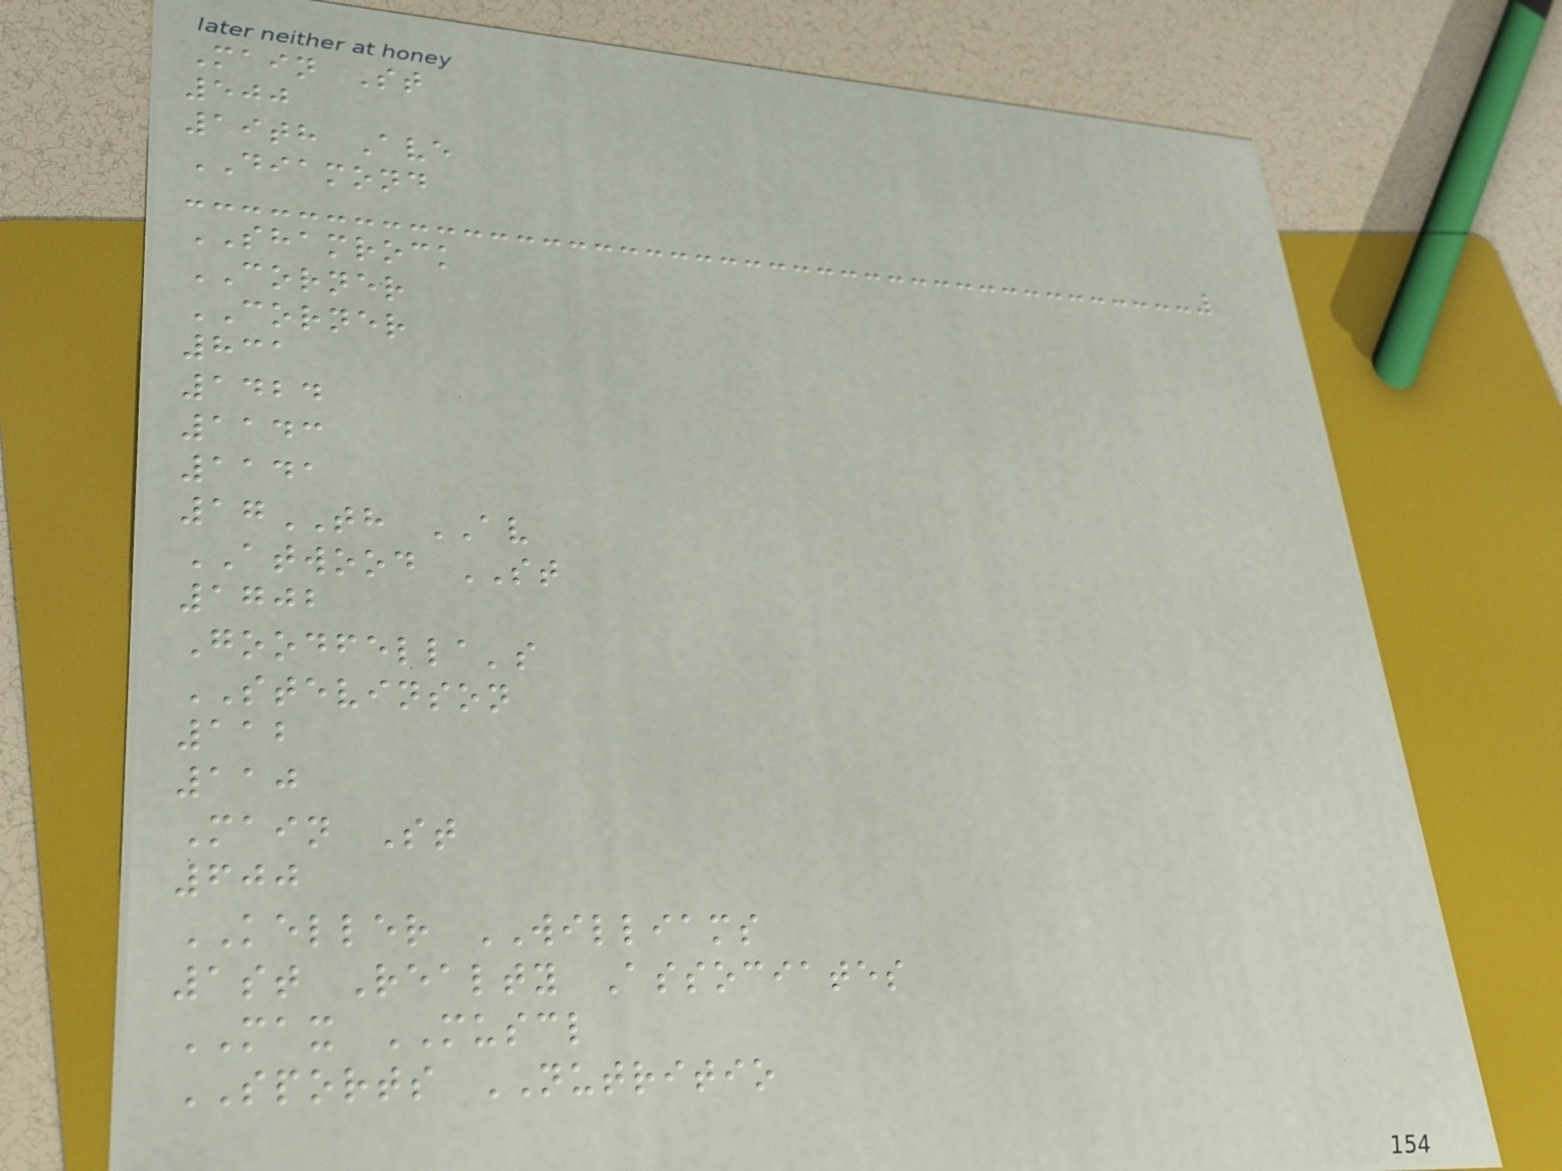Main St
500
19th Ave
DIAMOND
SHAMROCK
CORNER
CORNER
831
1424
1143
1141
17TH AV
ATWOOD ST
1702
Goodfella's
STEVINSON
112
110
Main St
600
KELLER WILLIAMS
1st Realty Associates
MAX MUSCL
SPORTS NUTRITIO
